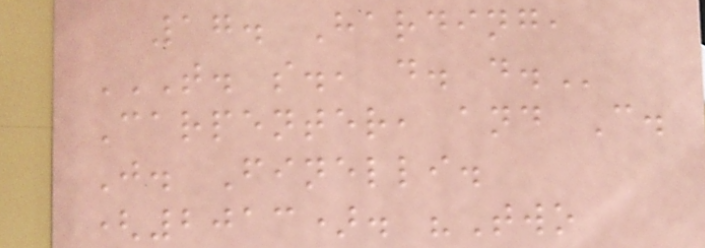17. Harding,
T. S., D. D.
Carpenter, and C.
J. Finelli.
(2013). "Two
